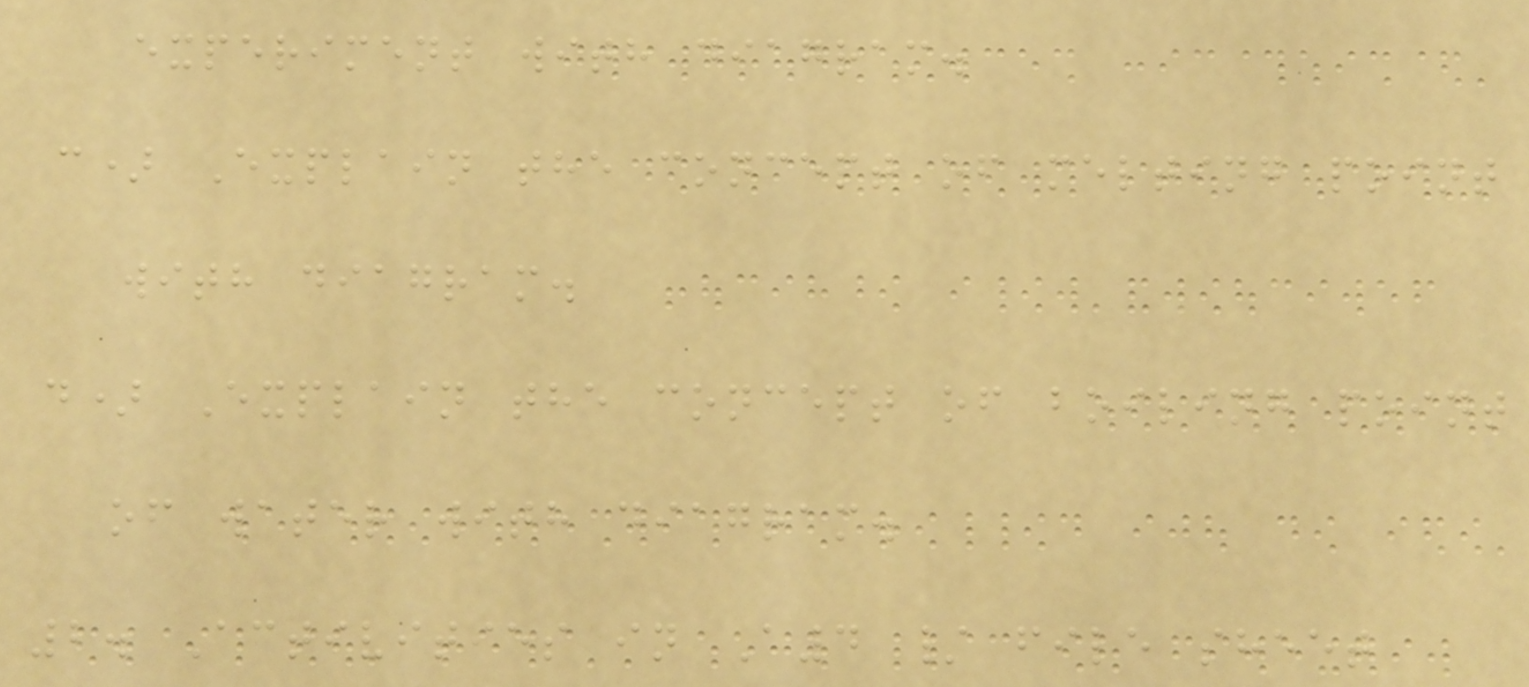experiment with diagram.
c) Explain the concept of melting point
with diagram.
d) Explain the concept of boiling point
of water with diagram.
2. Activities in A4 / file sheet
